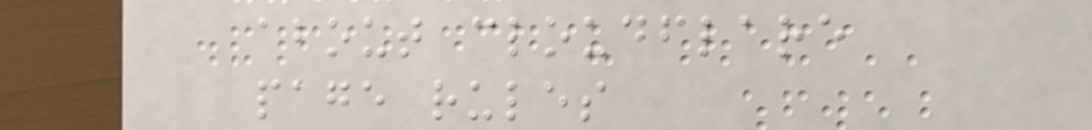about cloudflare
page rules
